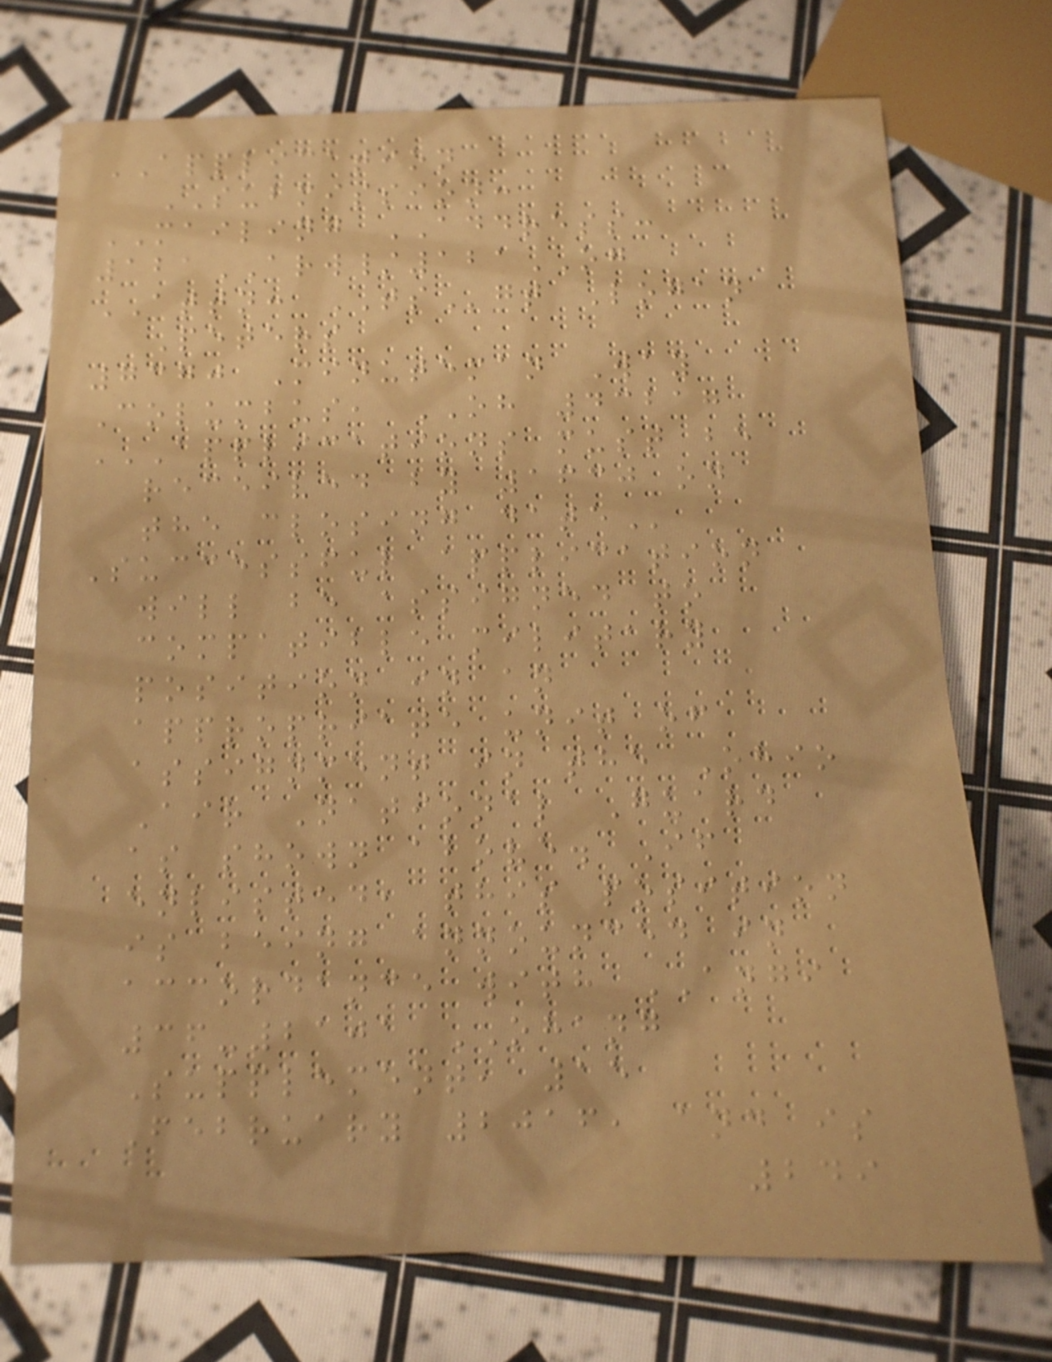APPLICATION
SUBMISSION:
MAILING ADDRESS:
121ARW/121OG
ATTN: TSgt Logan
Peters
7370 Minuteman Way
Columbus, OH 43217
APPLICATIONS MUST BE
RECEIVED BY 1630 ON
THE CLOSING DATE
Successful application
will be assigned to
compatible military
position in an
appropriate unit of
assignment in the Ohio
Air National Guard
as shown above. If
enlisted, this position
is being announced in
accordance with ANGI
36-2101 OHANG
Supplement, 15
February 2016, and is
249
